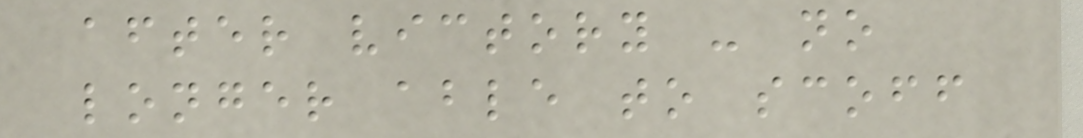after victory - no
longer able to scoff
